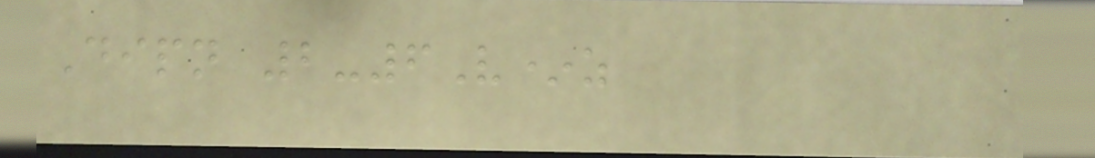Dipn 2-6V*z
